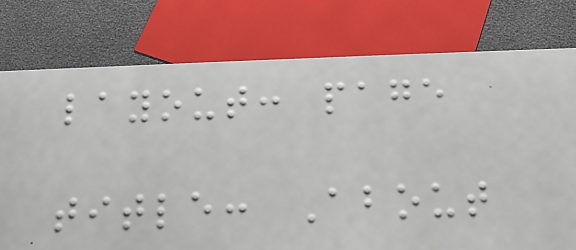layout: page
title: About
